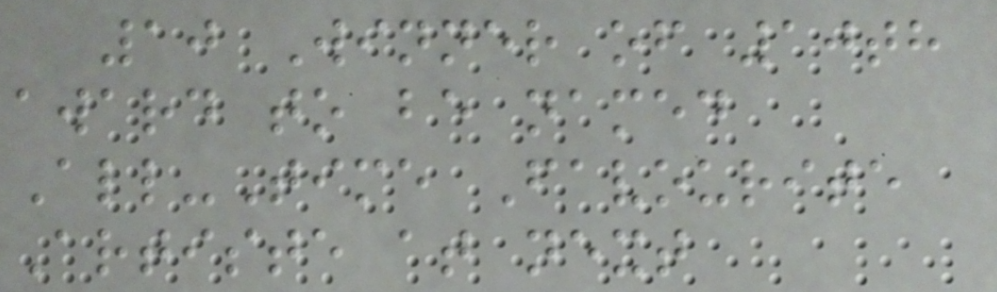10 Winner of 10th
award to be named
All-Time Favourite
Artiste at next
